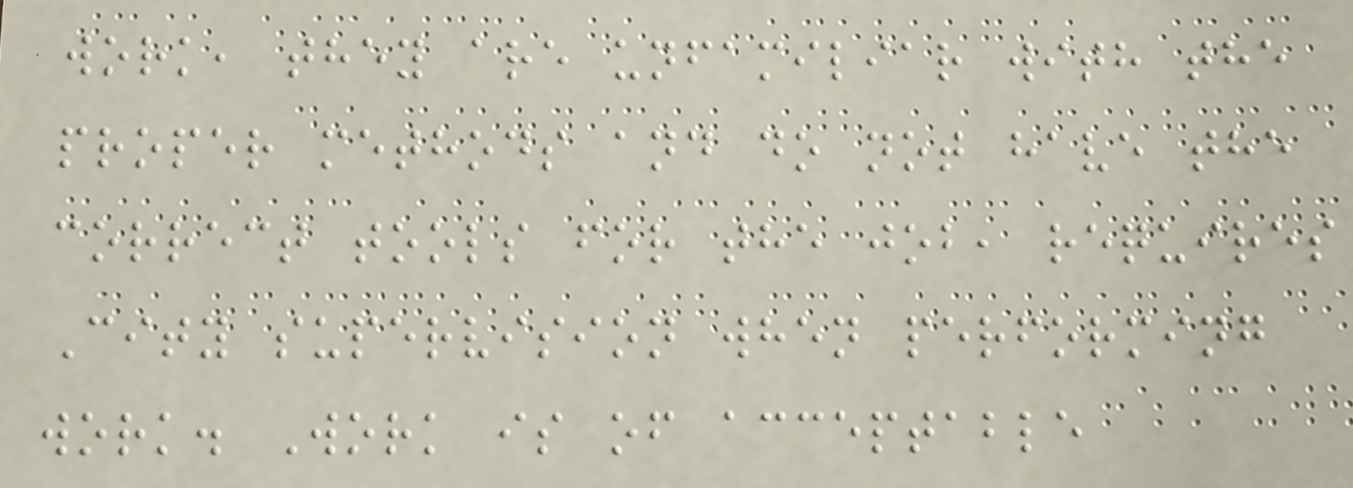work, they are unfamiliar with the
proper methods and do not have the
correct tools for the job, requires
City supervision when performing
work. Work is of acceptable
